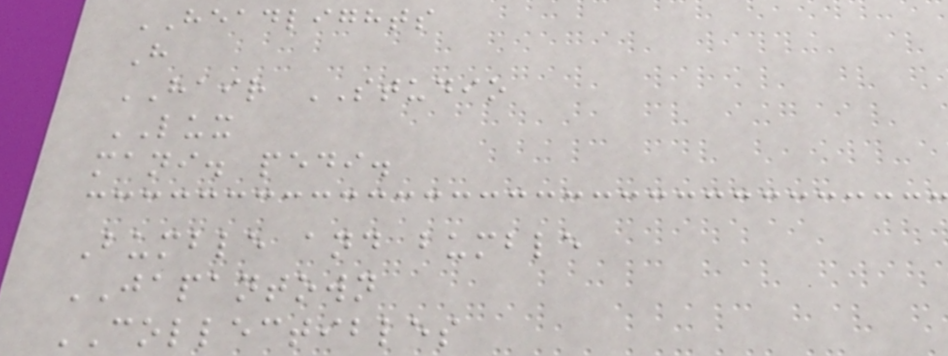HEADLIGHTS
H
HAIR STUDIO
LUX
mani. pedi.
Bumble and bumble
JAPANTOWN
COLLECTIBLES
